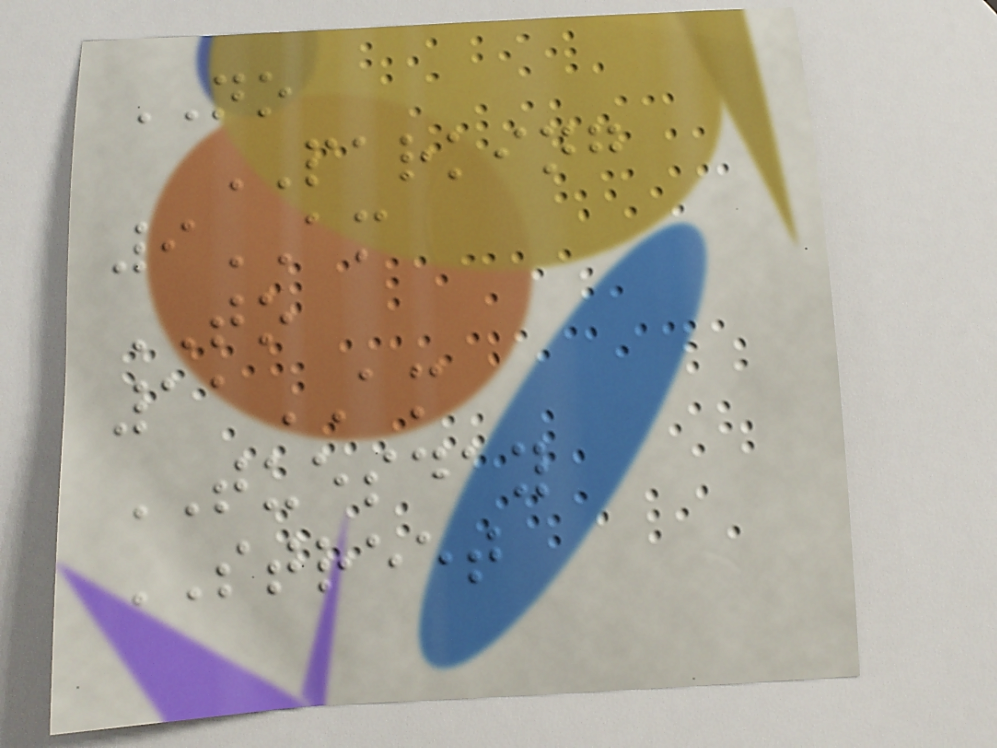NO
PARKING
9AM
TO
11AM
TUESDAY
STREET
